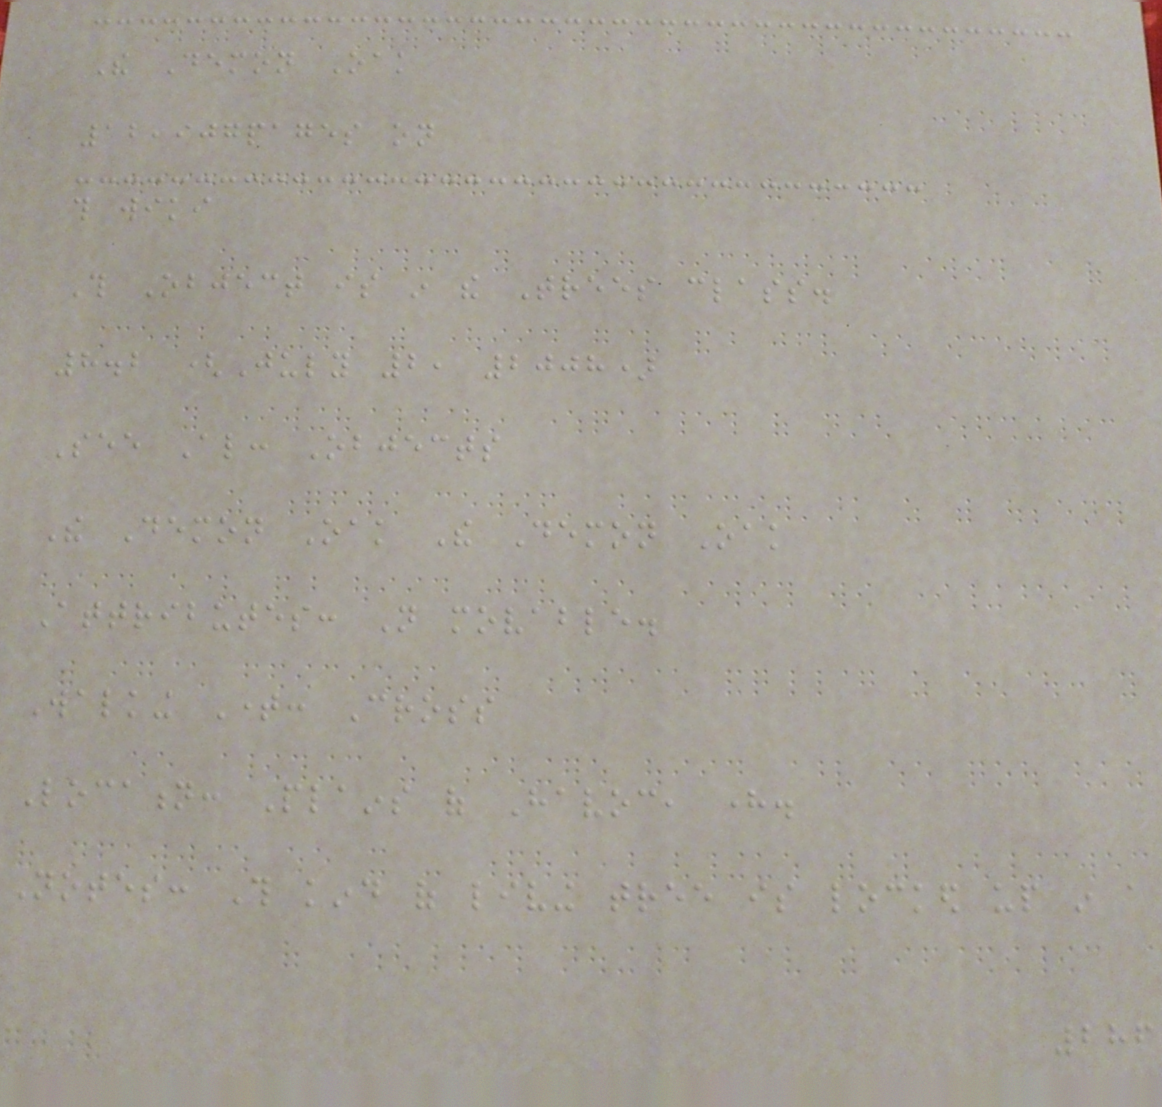The Demon Oak
12,907pages on
this wiki
This Object is in the Trees class.
8.2 (July 2, 2008)
See Also: Objects
The Demon Oak The Demon Oak
Attributes: Not movable.
Walking Time: Cross
Location: Plains of Havoc, here.
Notes: This kind of living tree is locked up in a
286
